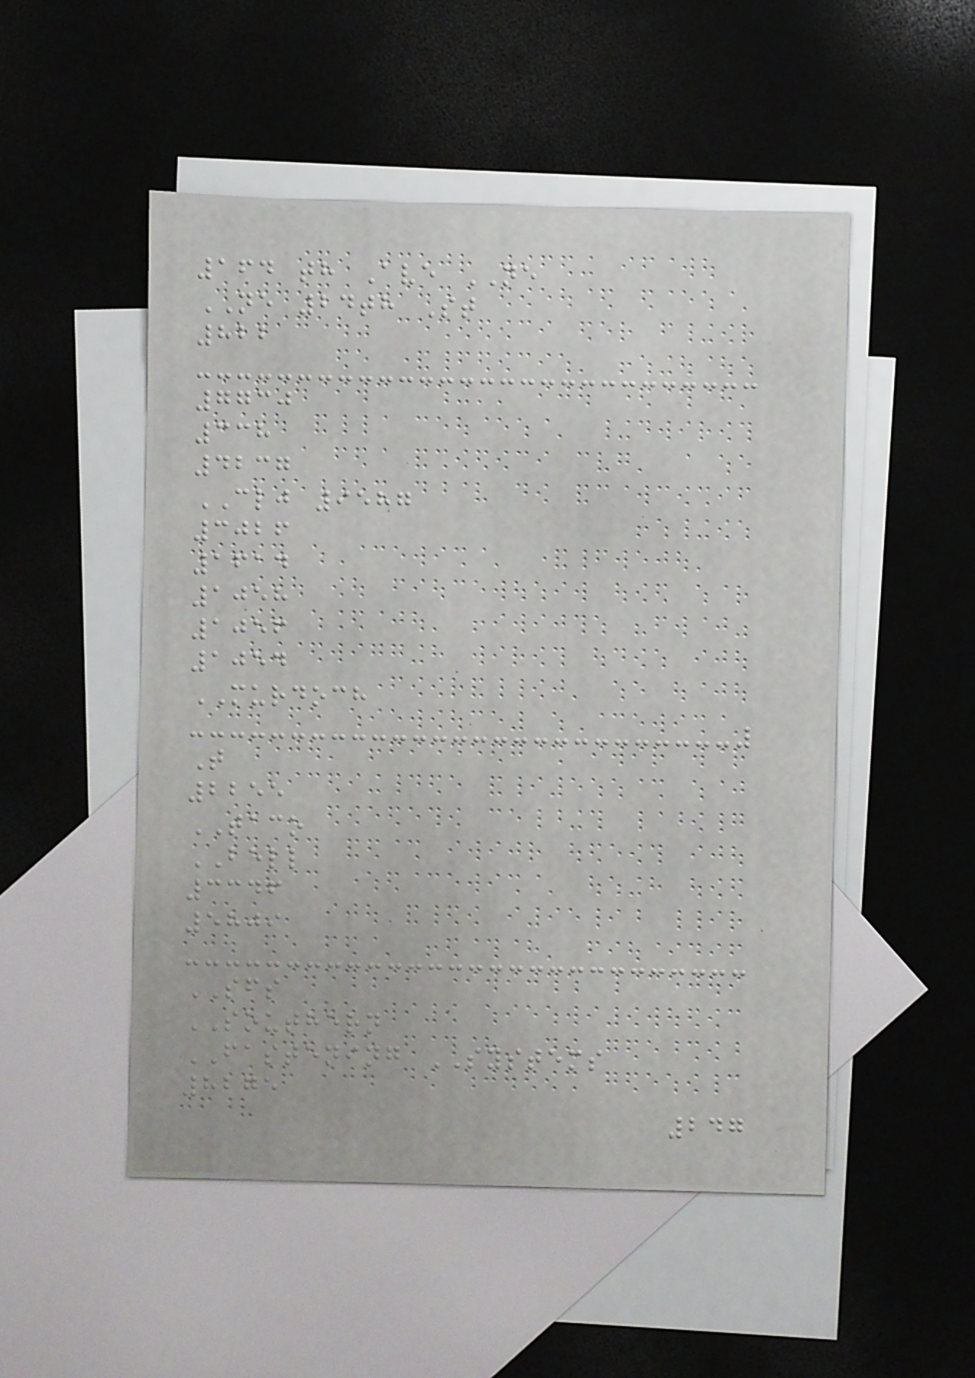164 th Ave NE
NE 24th St
822
7730
338
4237
CLJ 9587
3026
1614
1058
1056
1054
MURDOCH
T
2255
TACO
BELL
3346
5809
SFS
SOUTHERN
FASTENING SYSTEMS
8275
247
